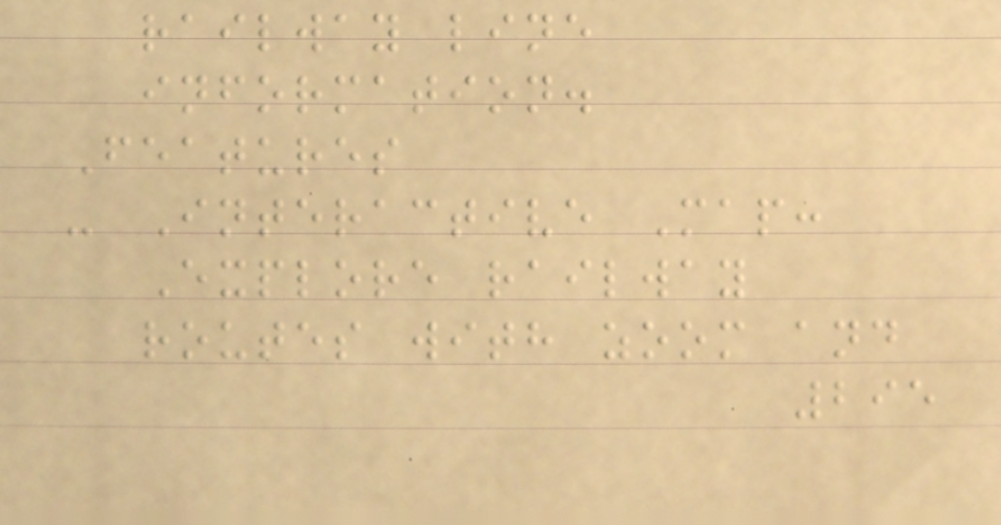railway line
information.
Features
- Interactive Map:
Explore railway
routes with zoom and
295
